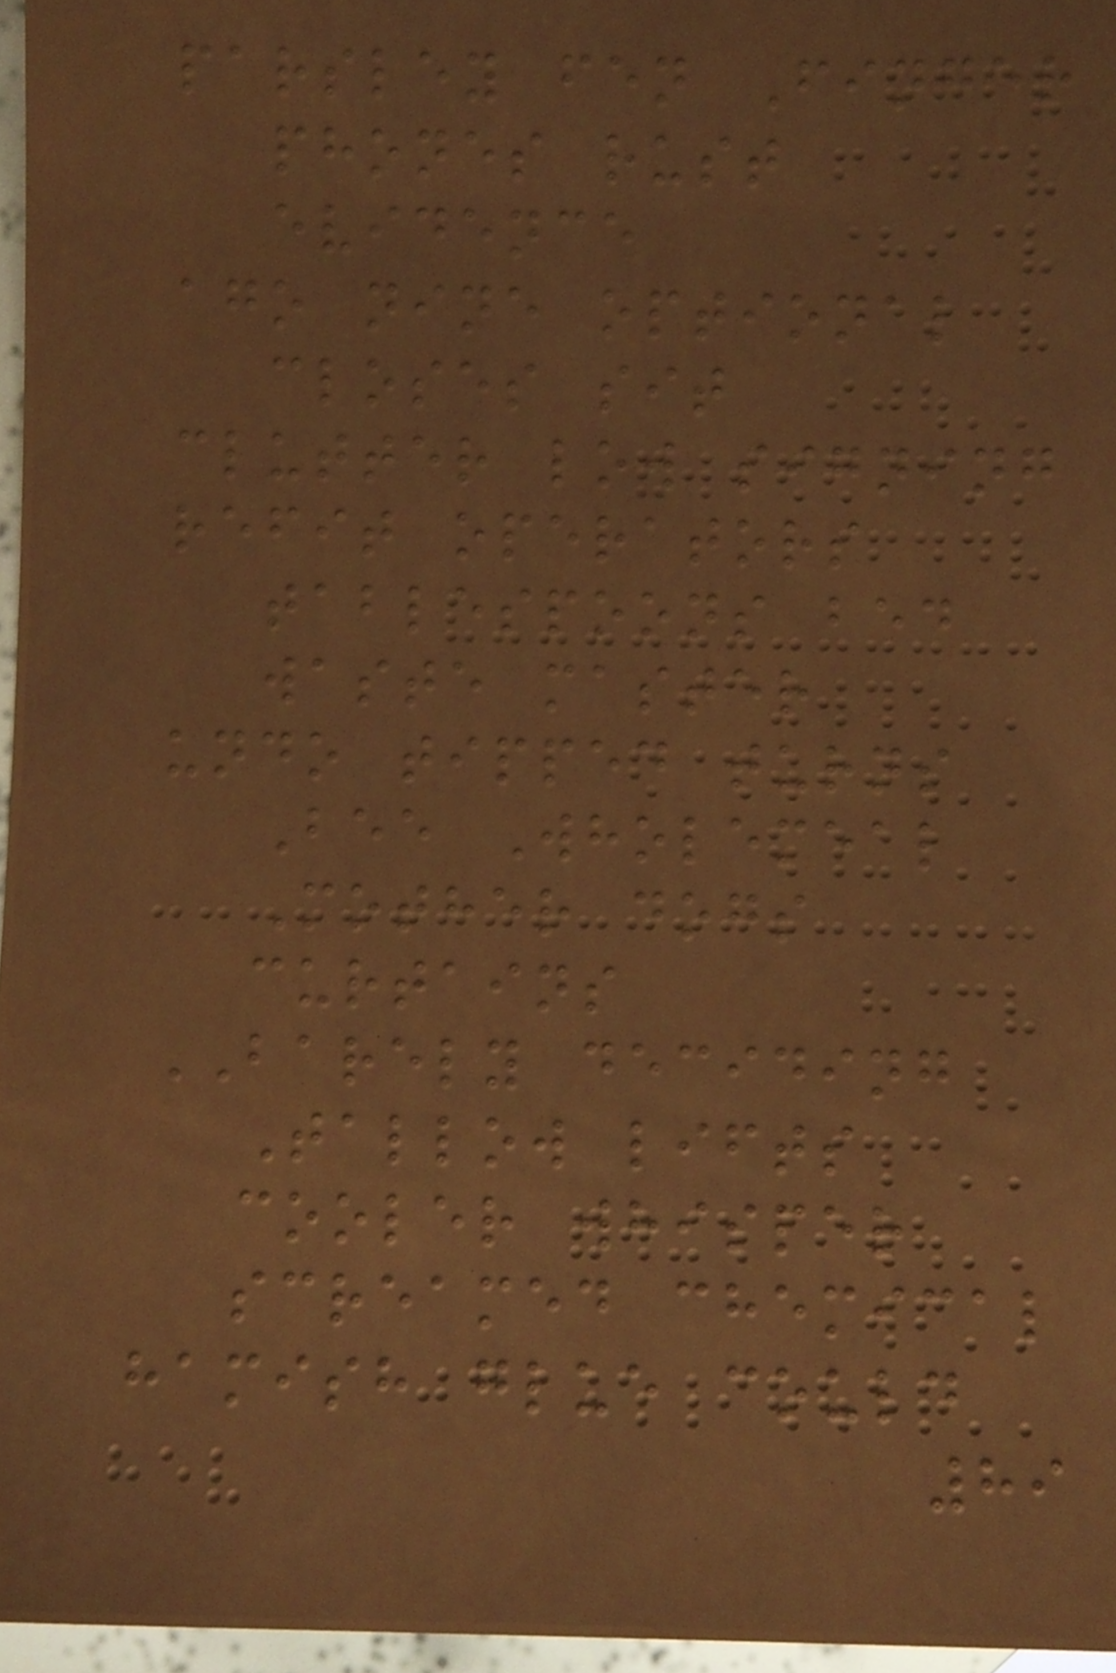parsley fen Finger
phones rust
evidence
ago nine optional
closes sit
clutter low signing
refit operators
tablespoons bed
waste master
undo tipped turns
Bee Wholemeal
Mother dogs
curtains
BARELY deciding
Tallow lifts
cooler whisper
screamed chemical
hamish glue could
89
